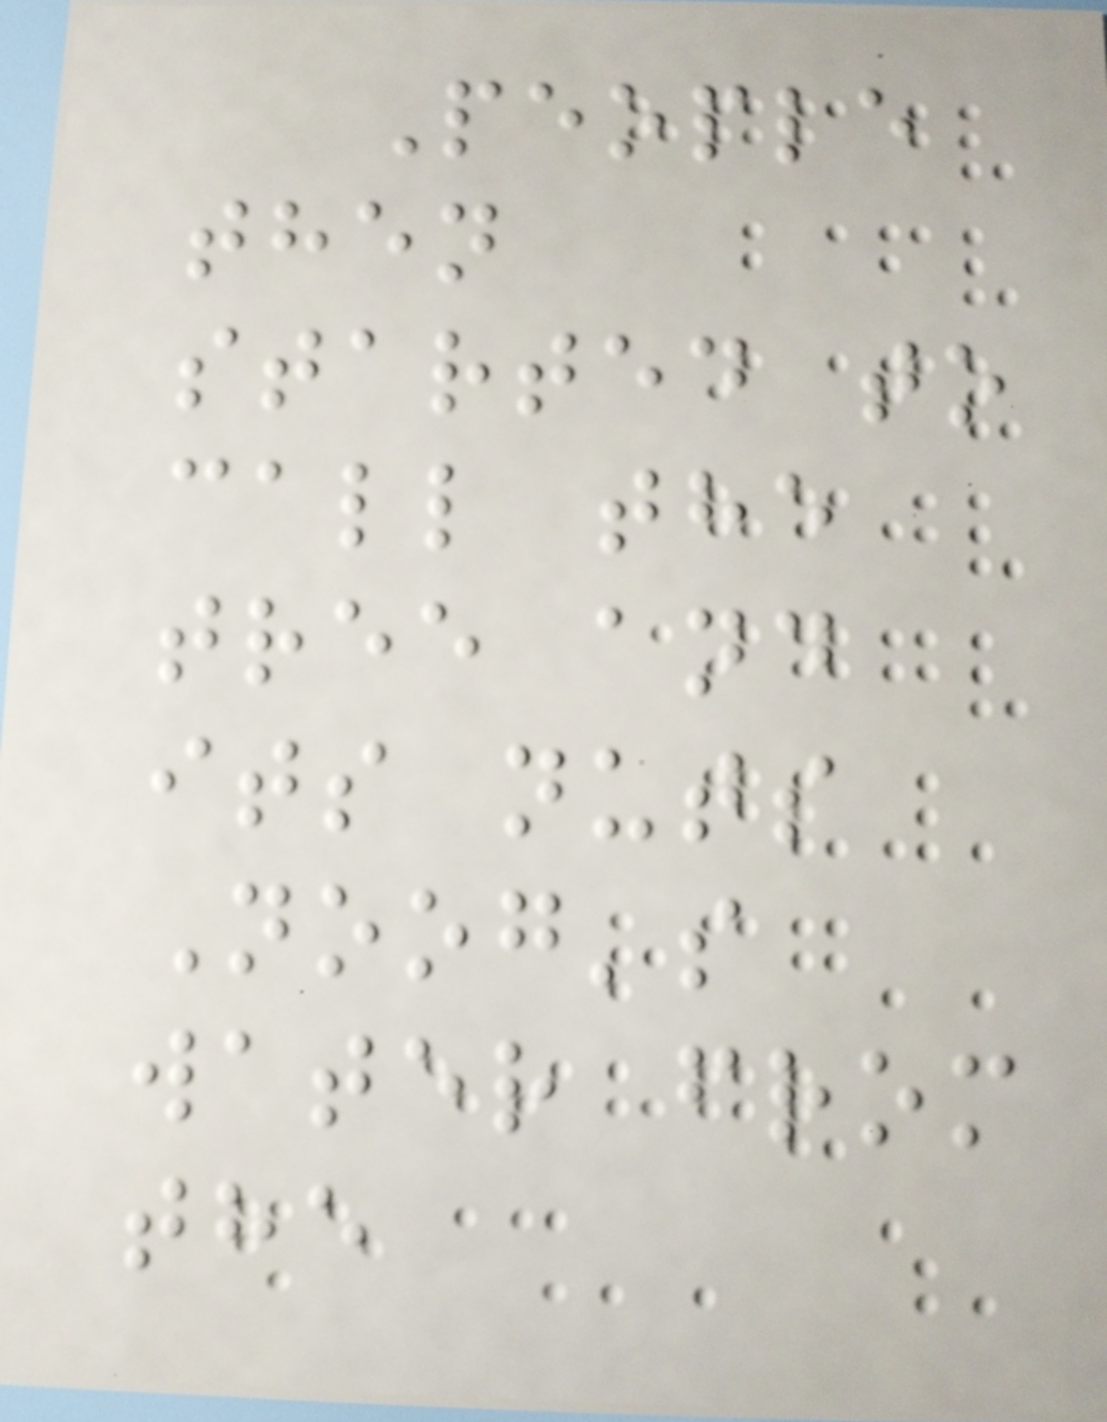People
then
started to
call the
tree and
its nuts
Noog's
water from
the
